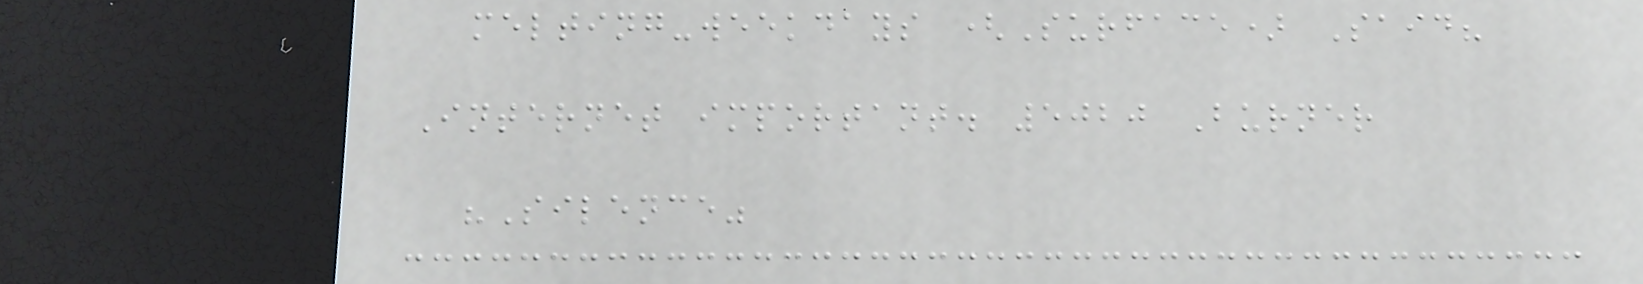melting-weekdays (Surface) Said?
Internet important. 5020 Burner
"Silence"
